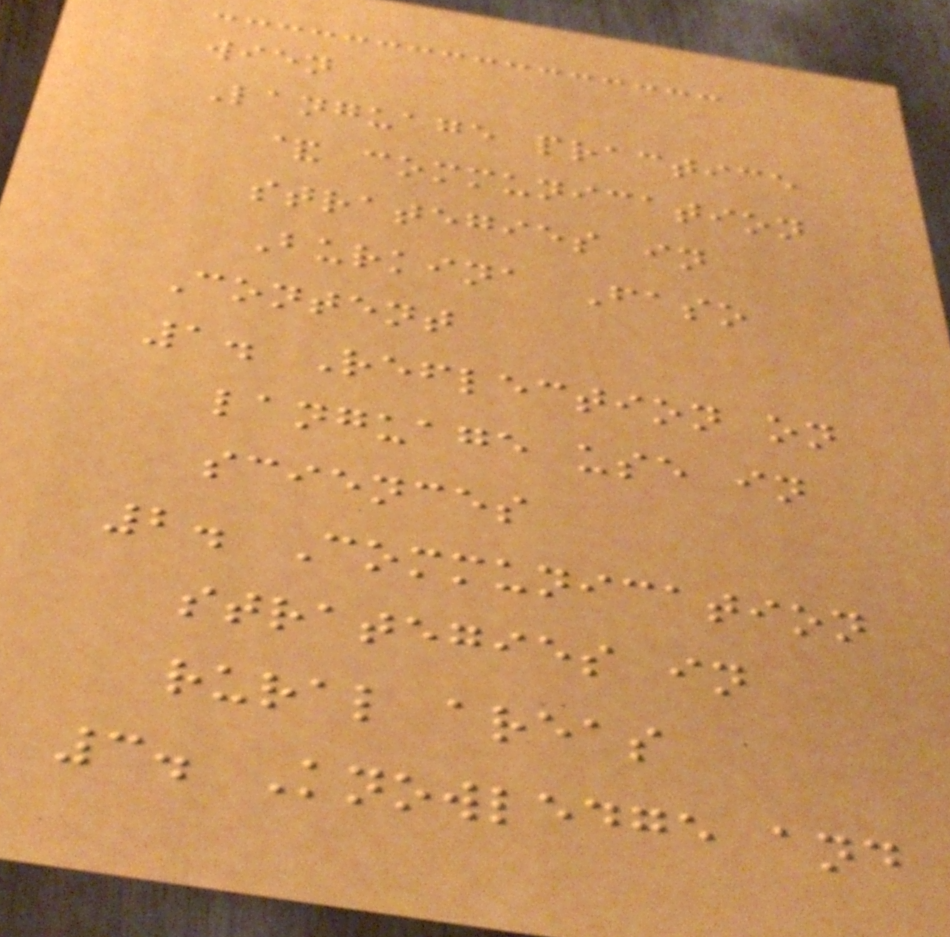wien
Language practice
& communication
strategies in
Burkina Faso
Content
1. Reflection on
language use in
sciences
2. Communication
strategies in
rural areas
3. Knowledge and
